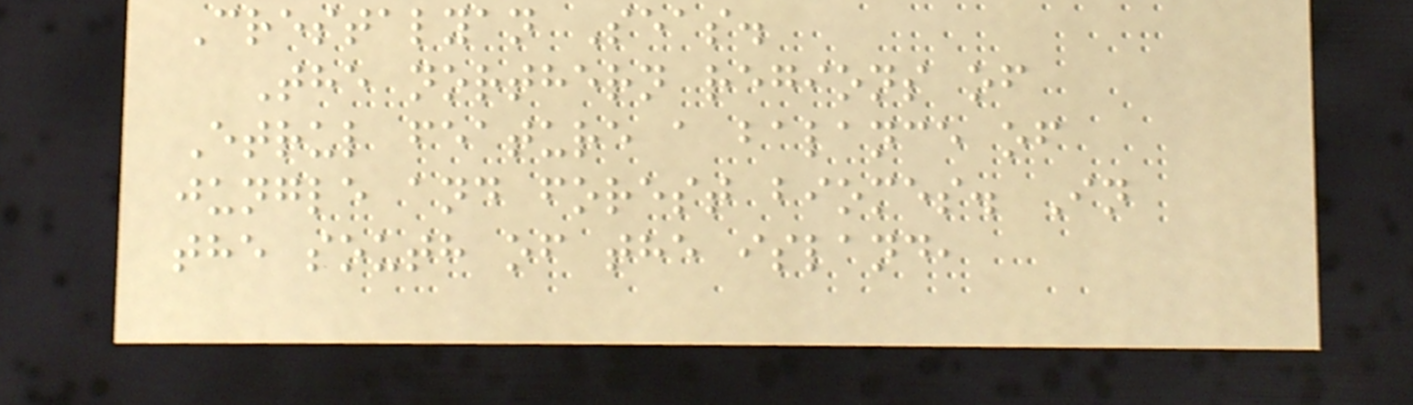Crestalyan Seas.
The northern regions of
Etrul feature a balance of
jungle and forest biomes. In
the south of the island,
